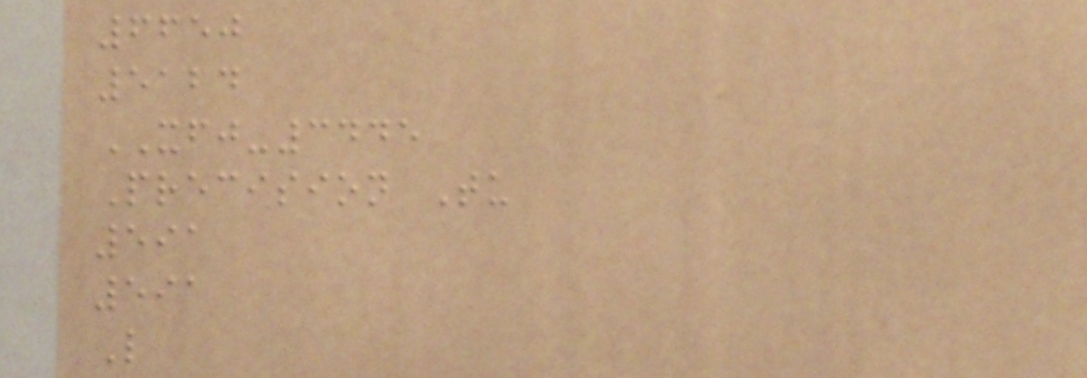6650
5124
XFJ-3445
Precision Tu
591
591
L
